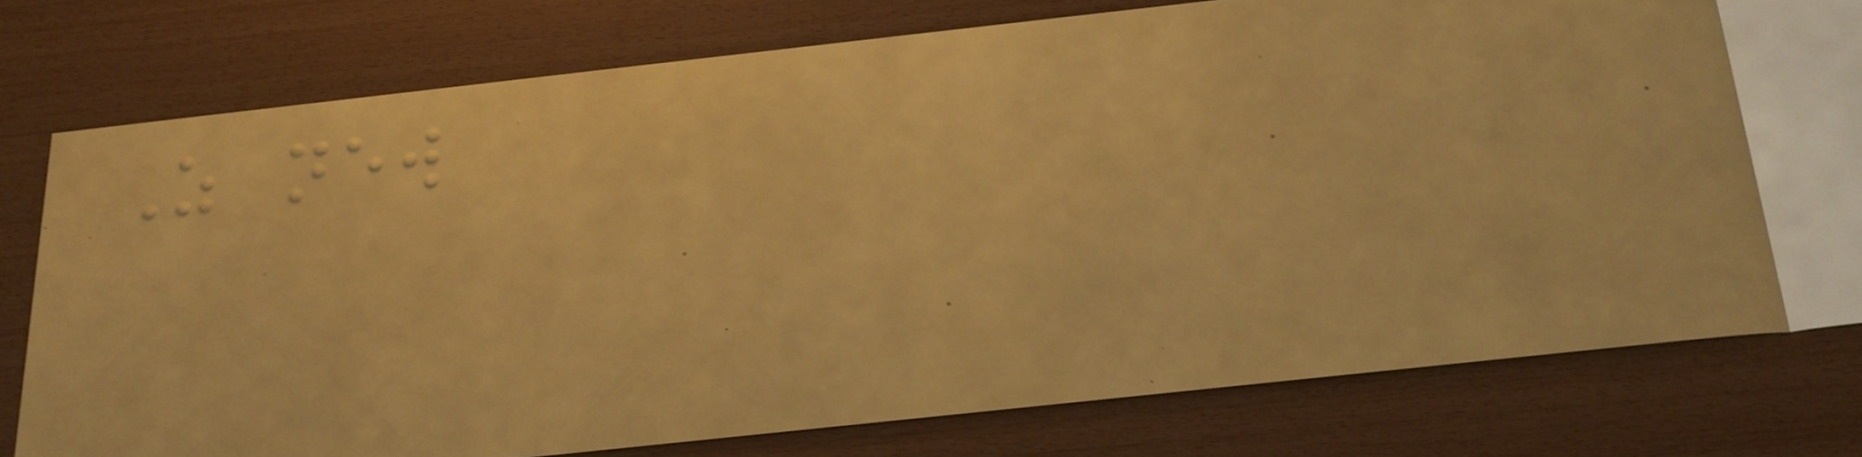As new
